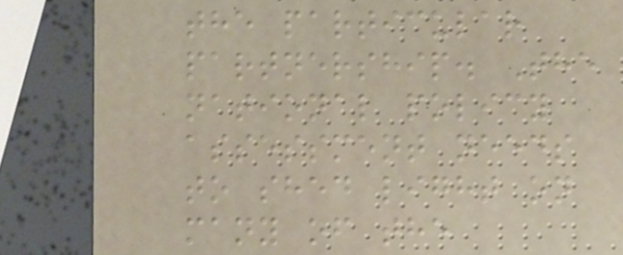the particular
partnership. The
national policy
assessment needs
to shed light on
many of the
